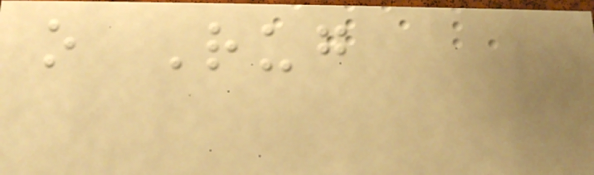o Rug
